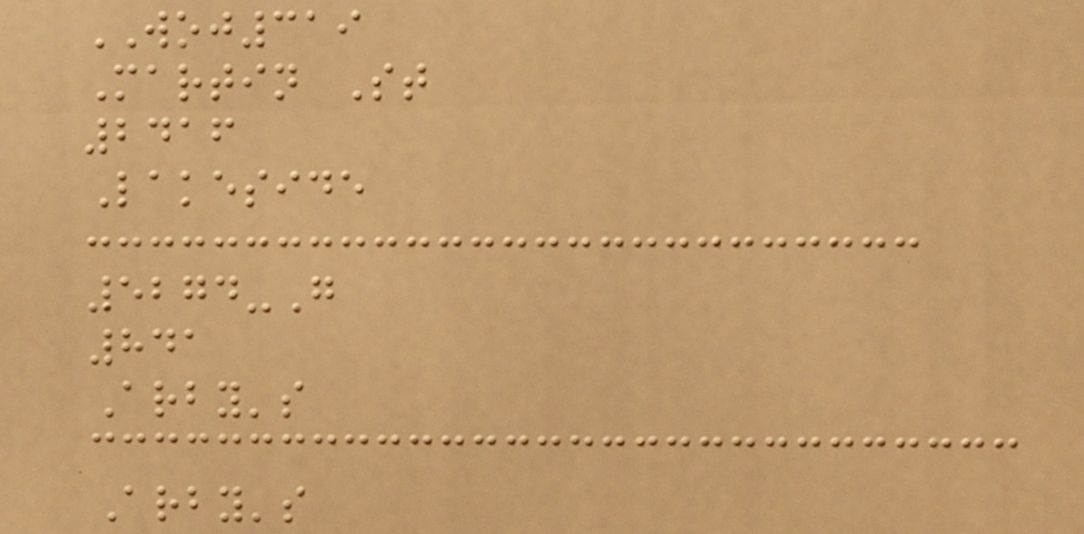WOJ319
Martin St
2416
Lakeside
5274-G
841
Arby's
Arby's
